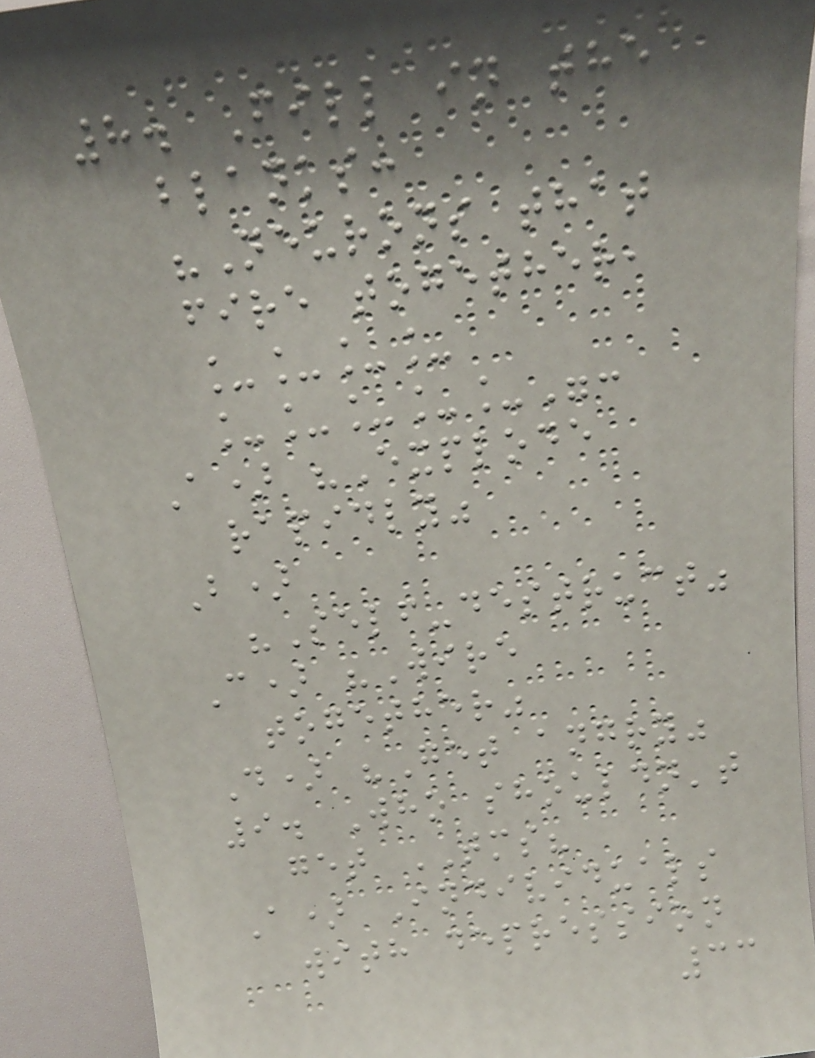8. Fill in the
blanks:
"Neurons that
fire together,
____
_____":
A) "Explode
rapidly"
B)
"Self-destruct"
C) "Wire
together"
D) "Get angry"
9. Who shouldn't
get TMS?
A) Individuals
with depression
33
